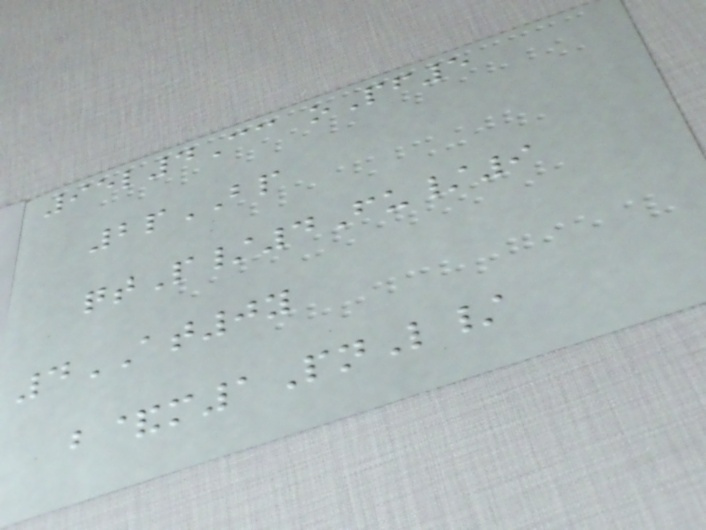95l4Cc oPf5
2pBP
qtP/4Fu/9
4AT0y
b&m1PnL/
